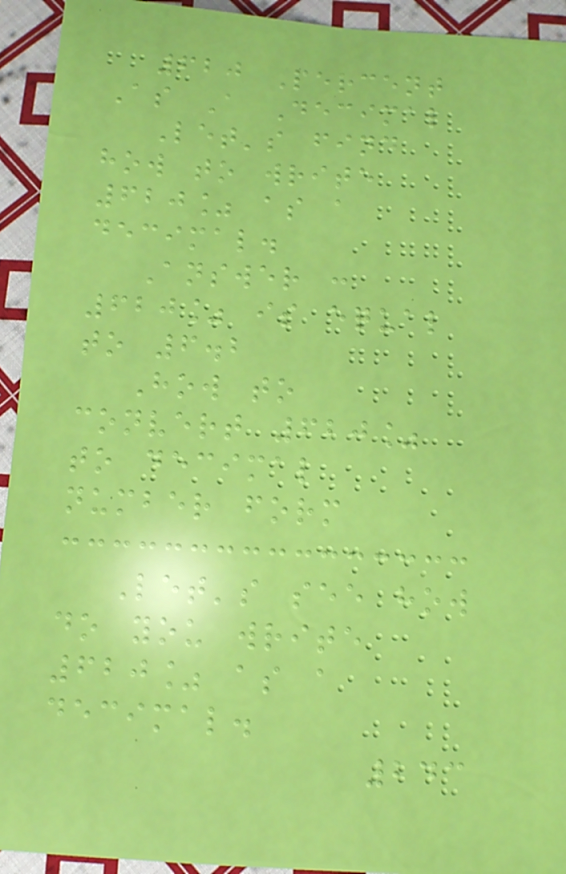620 Percent
As A Decimal
Let's find
how to write
620% as a
decimal.
Answer :
620% is equal
to 6.2
How to
convert 620%
to decimal
number form
Let's see how
do you write
620% as a
decimal.
243
